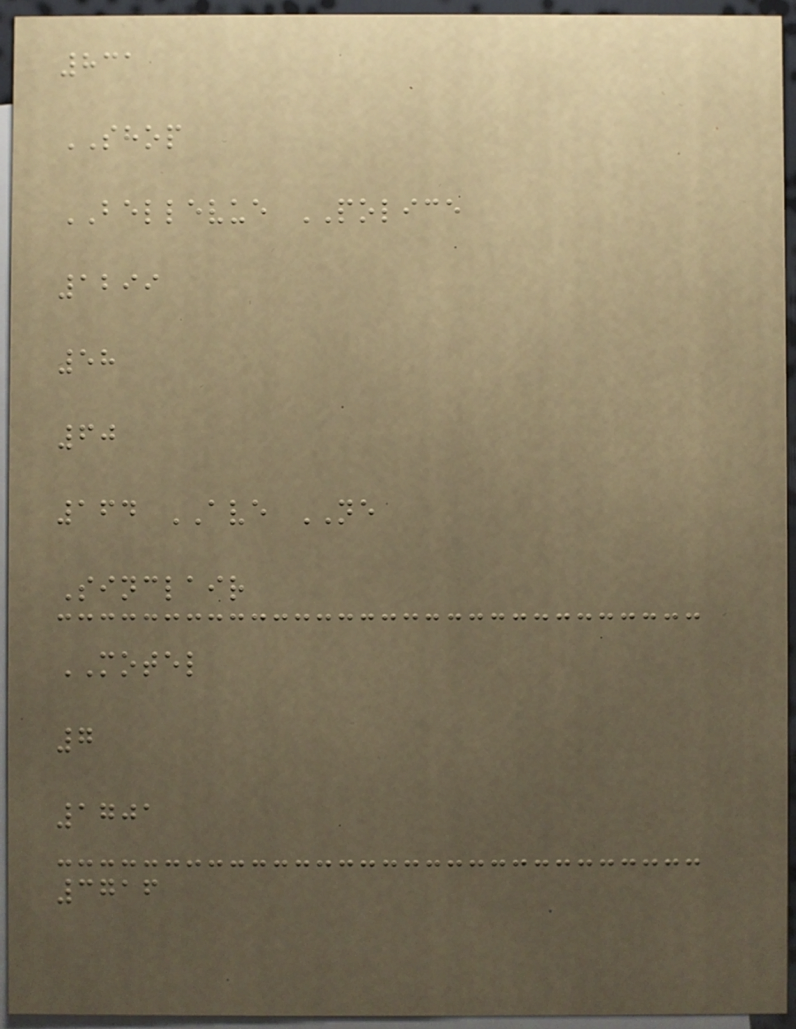831
SHOP
BELLEVUE POLICE
1299
58
60
164 AVE NE
Sinclair
MOTEL
7
1701
3716
